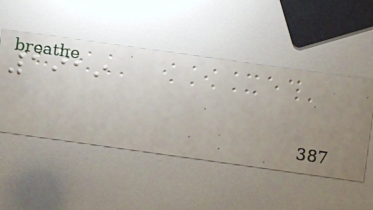1919
